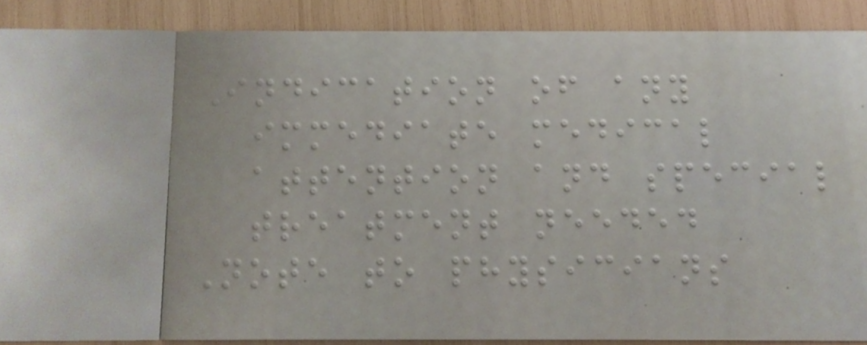Indication of any
immediate medical
attention and special
treatment needed
Note to physicians
